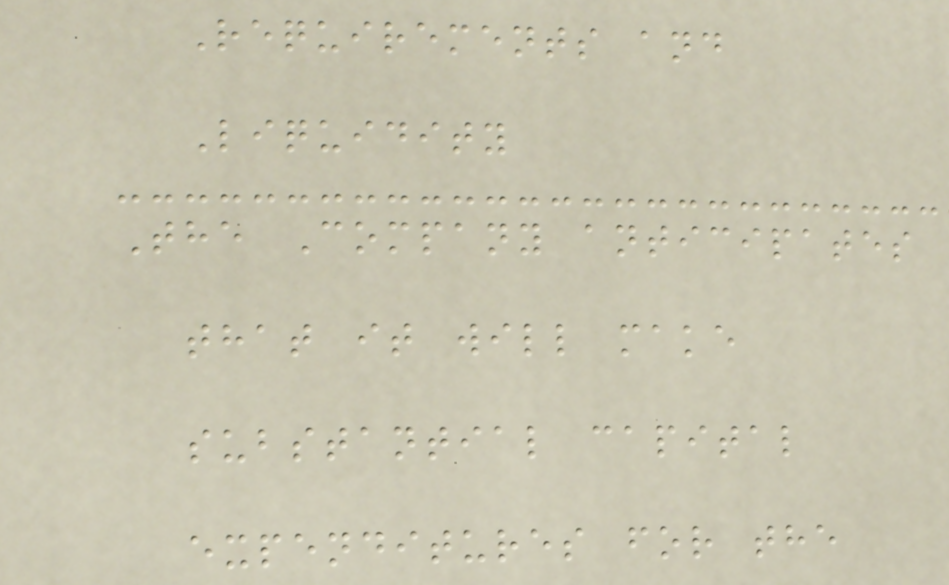Requirements and
Liquidity
The Company anticipates
that it will make
substantial capital
expenditures for the
